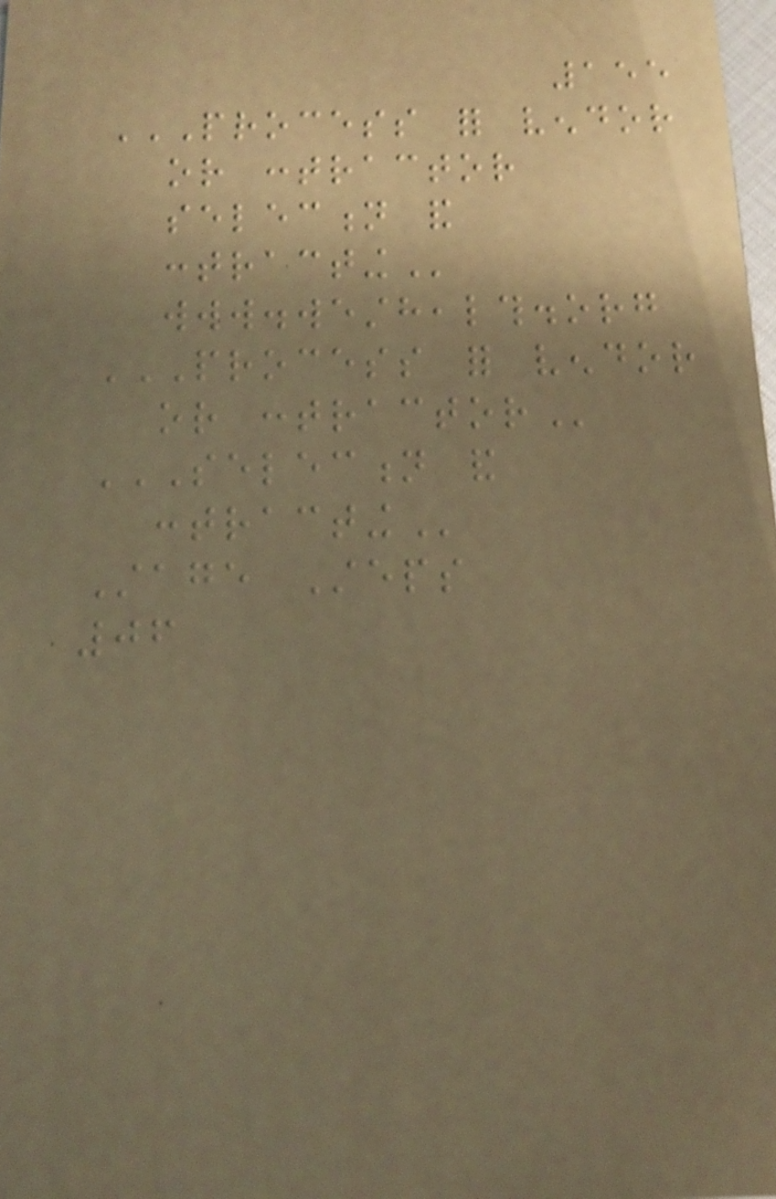155
PROCESS FOR VENDOR
OR CONTRACTOR
SELECTION AND
CONTRACTING
www.westhealth.org
PROCESS FOR VENDOR
OR CONTRACTOR
SELECTION AND
CONTRACTING
Stage Steps
06
